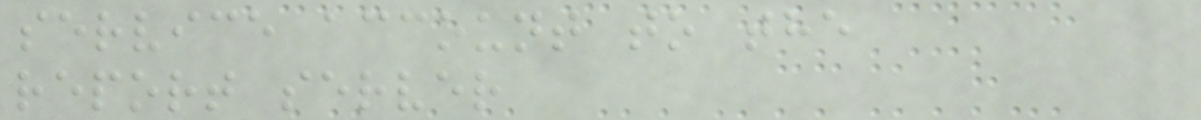service account to the
report server
